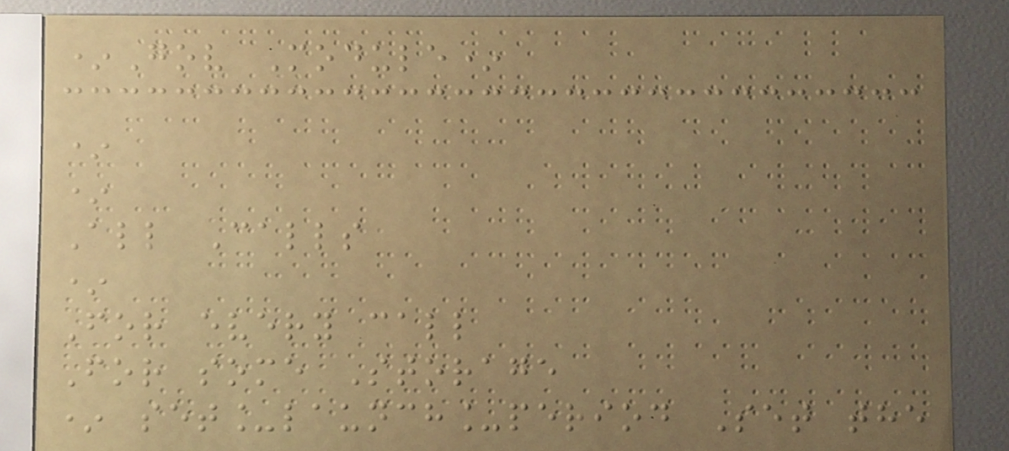*Gov Module*
*
*
All Calls
*
For every call
For some Storage
* set_launch_period Set the
